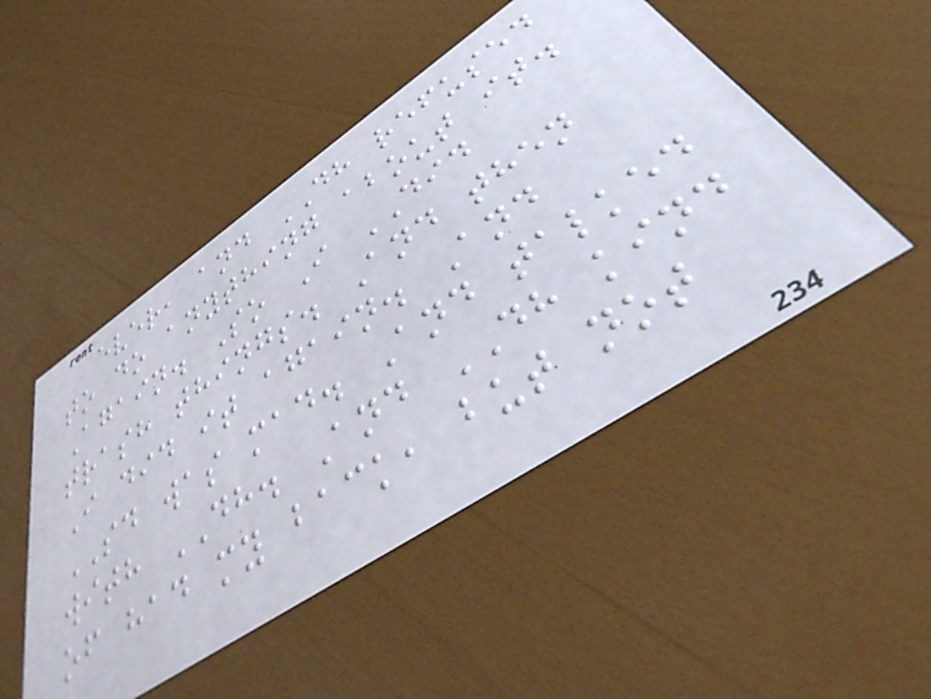ever, and DH refused
to do anything about it.
Again. So I DID
trash things. And then
I did it again. And
SD was mad. And talked
with DH. And DH kind
of had my back, but not
